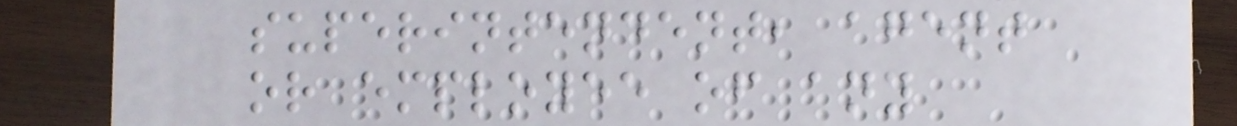superintendent, agent
or employee of any
